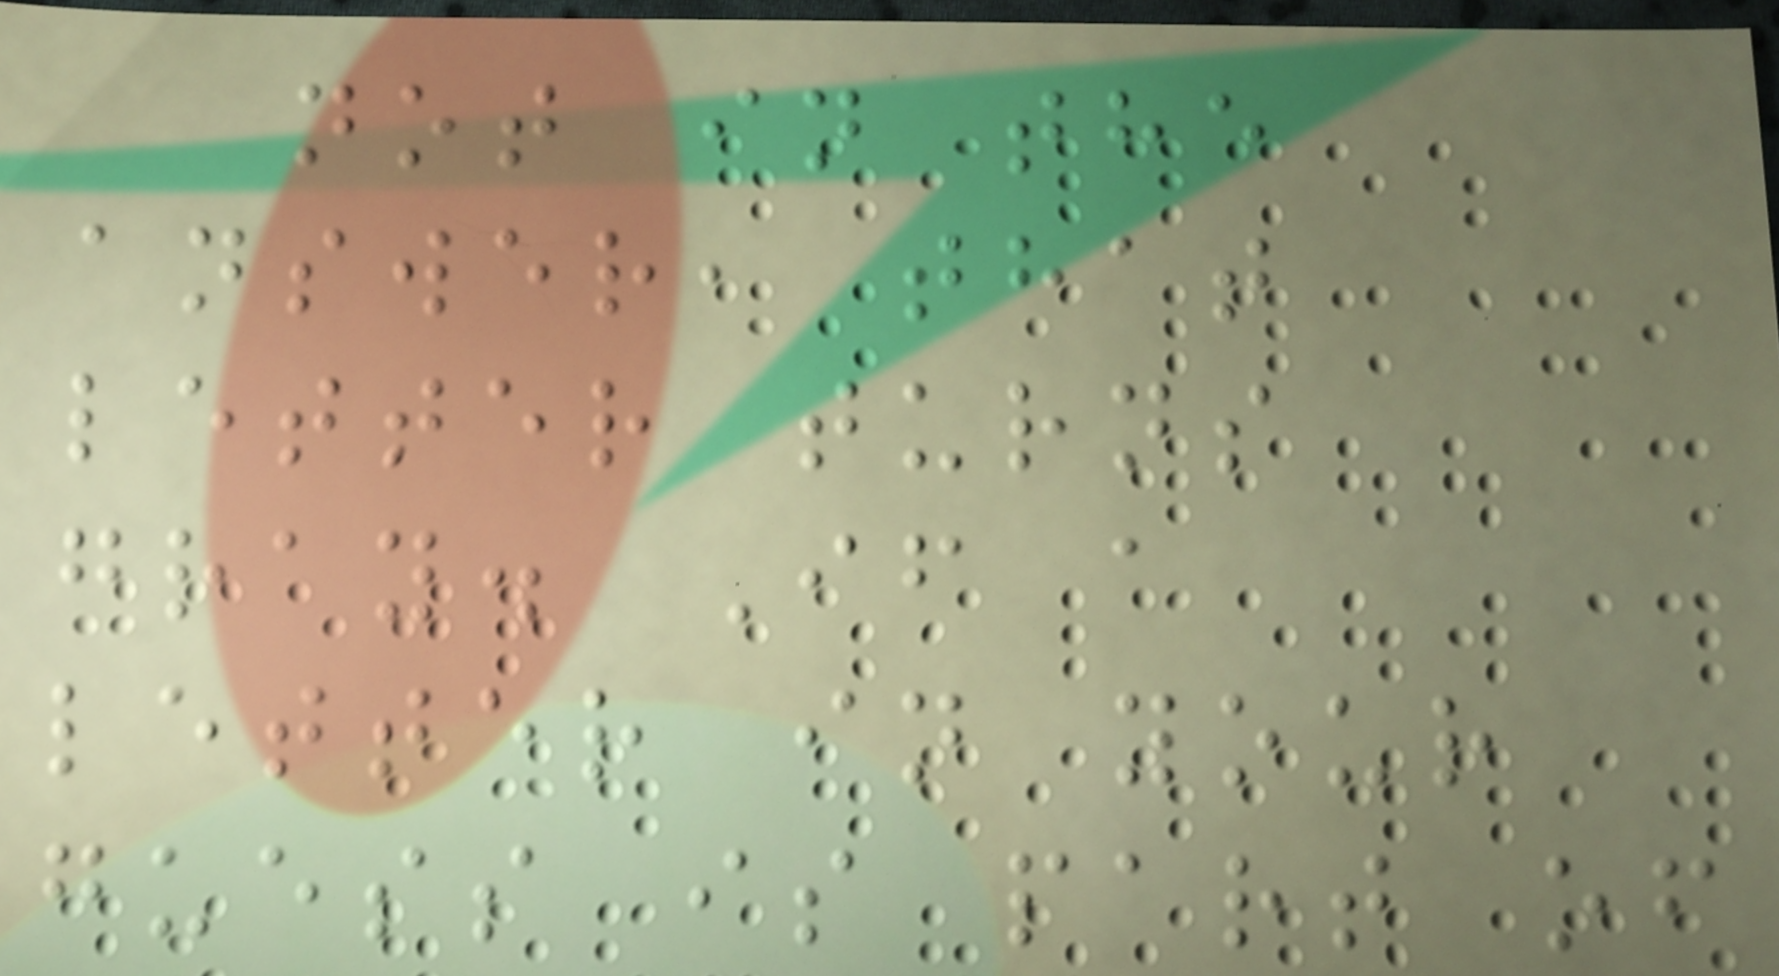not in the
answer, that
letter turns
gray. If a
letter in your
guess is part of
